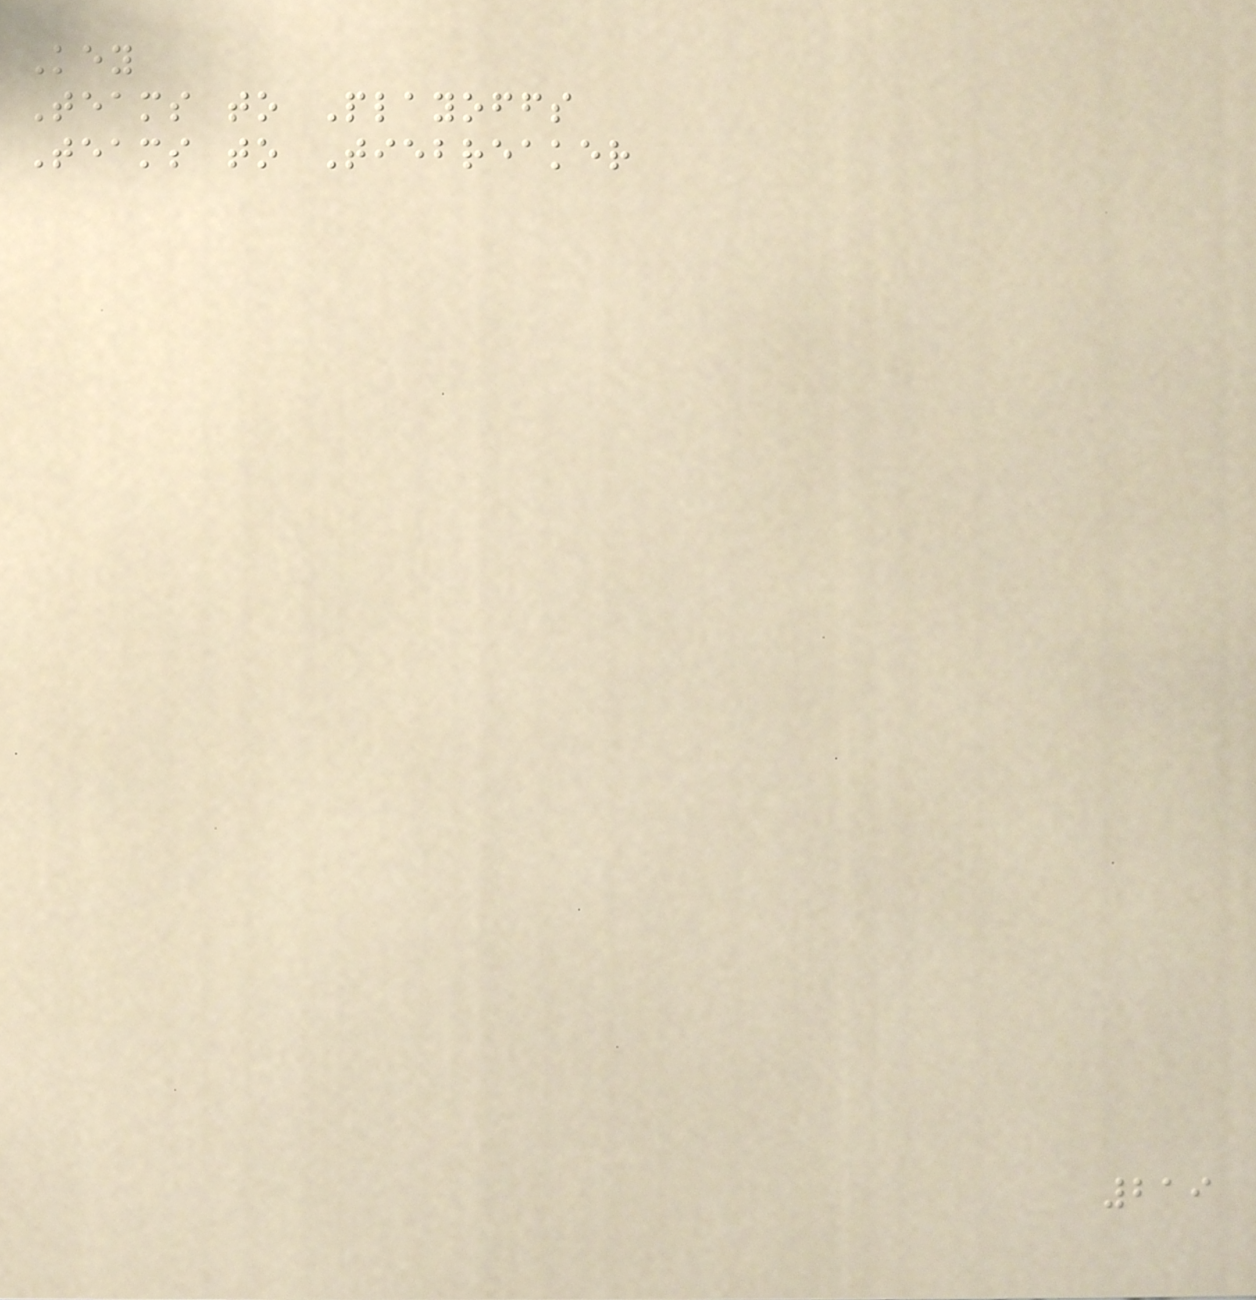Key
Teams to Playoffs
Teams to Tiebreaker
219
